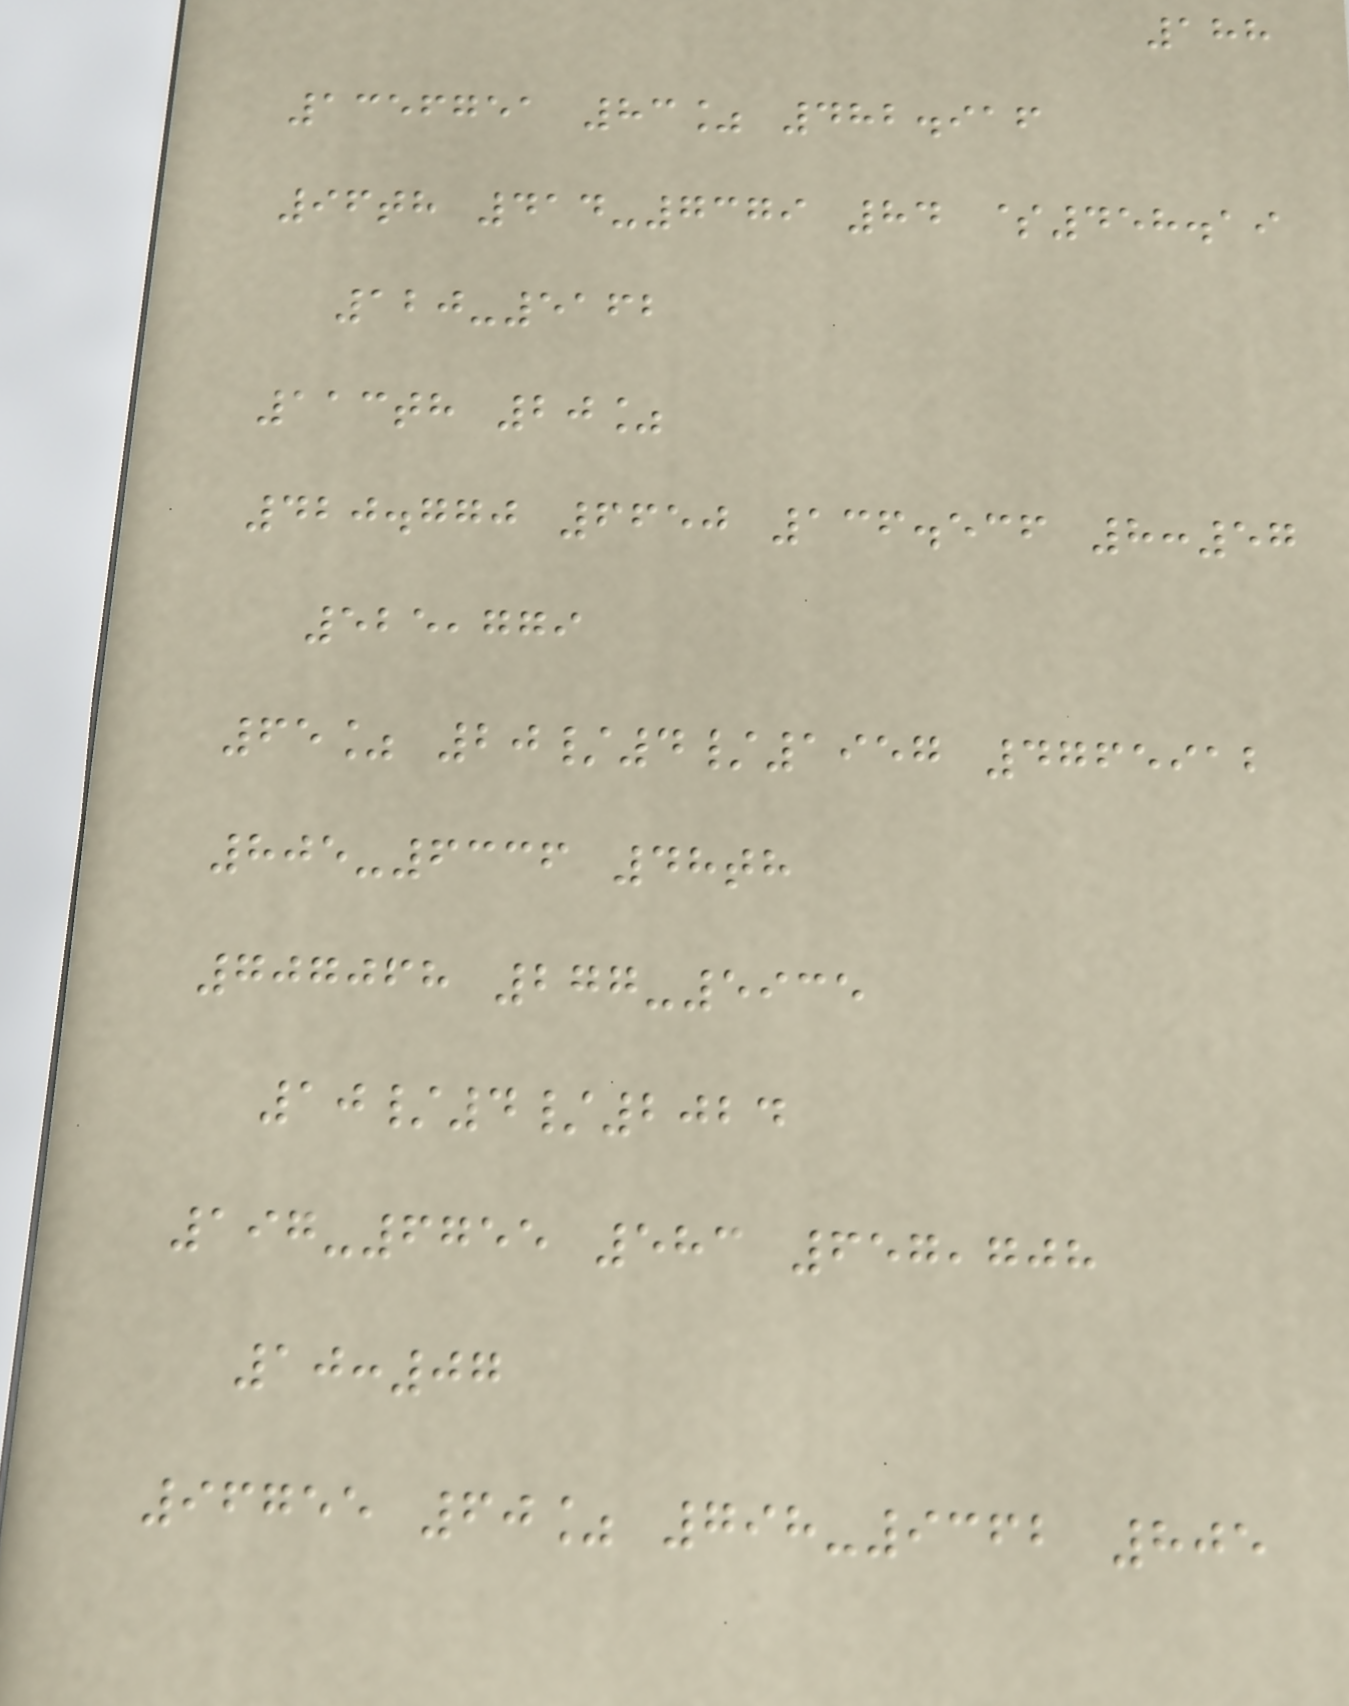188
1356751 83% 482.916
96th 414-7379 84 $458.19
120-5162
113th 20%
420.770 6650 136.536 8:57
525,779
65% 20/4/1957 4765912
805-6336 48th
707068 277-5935
10/4/2024
197-6755 583 657,708
10:07
96755 60% 798-9362 805
